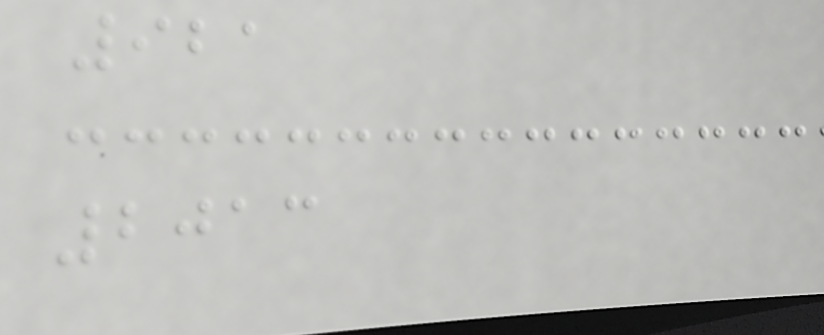921
2013
